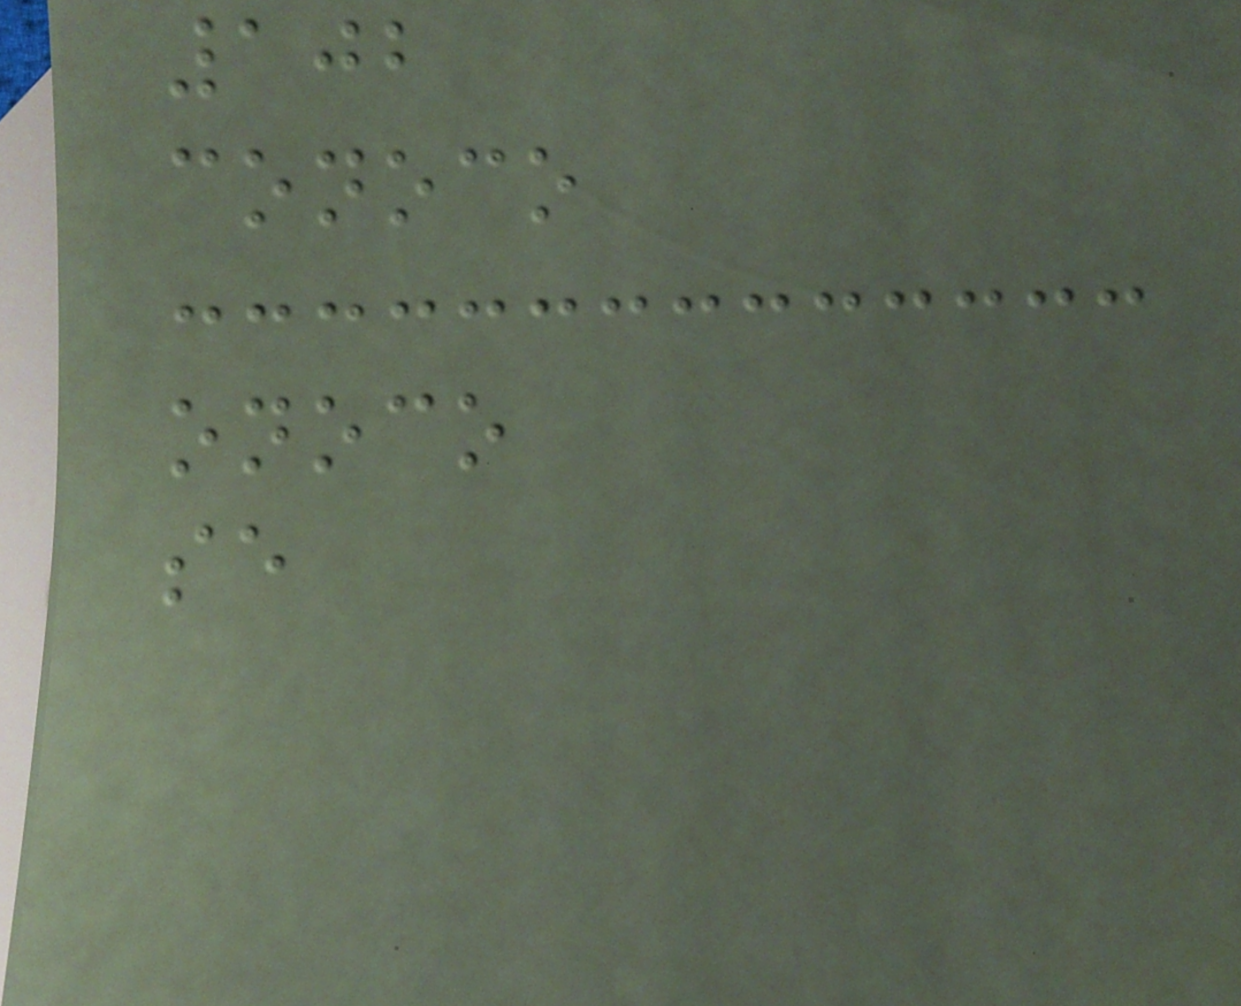102
conoco
onoco
se
